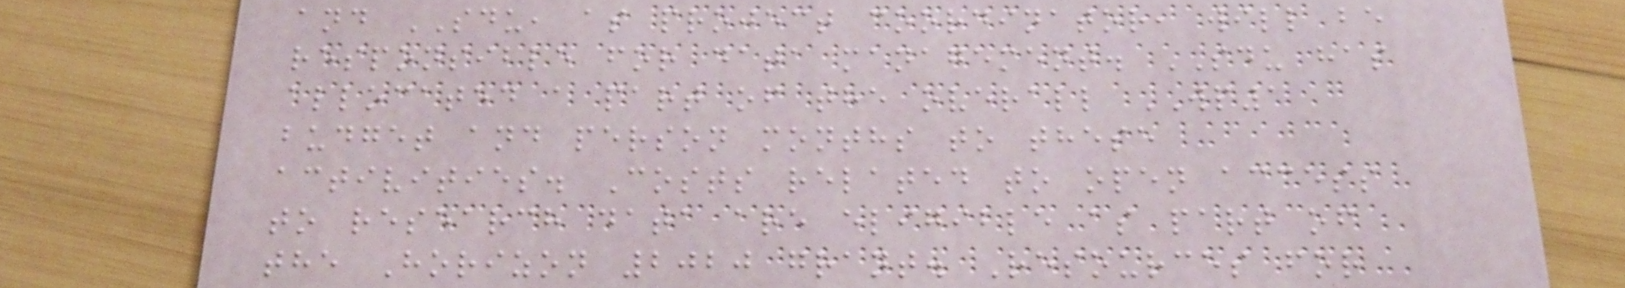and SDU, as project coordinator, will be
responsible for data management. SDU has
allocated a part of the overall WP1
budget and person months to these
activities. Costs related to open access
to research data are eligible as part of
the Horizon 2020 grant. Resources for
